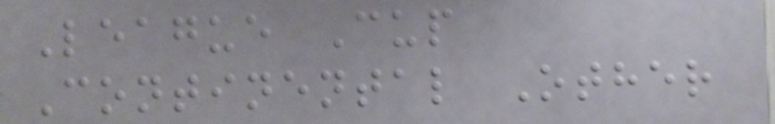League Cup
Continental Other
